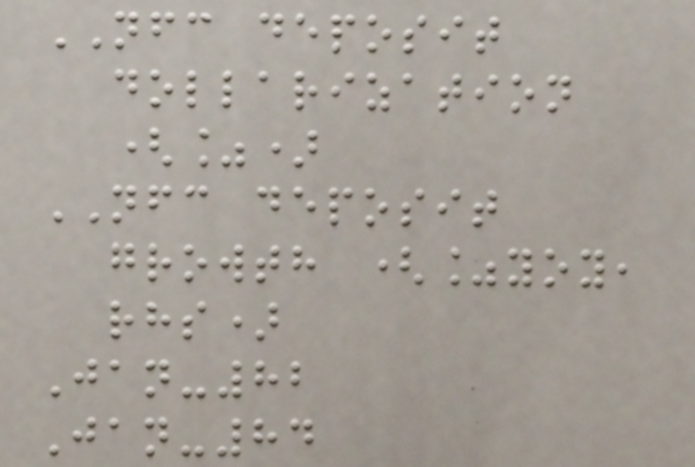NFC deposit
dollarization
(%)
NFC deposit
growth (%yoy,
rhs)
Jan-82
Jan-84
